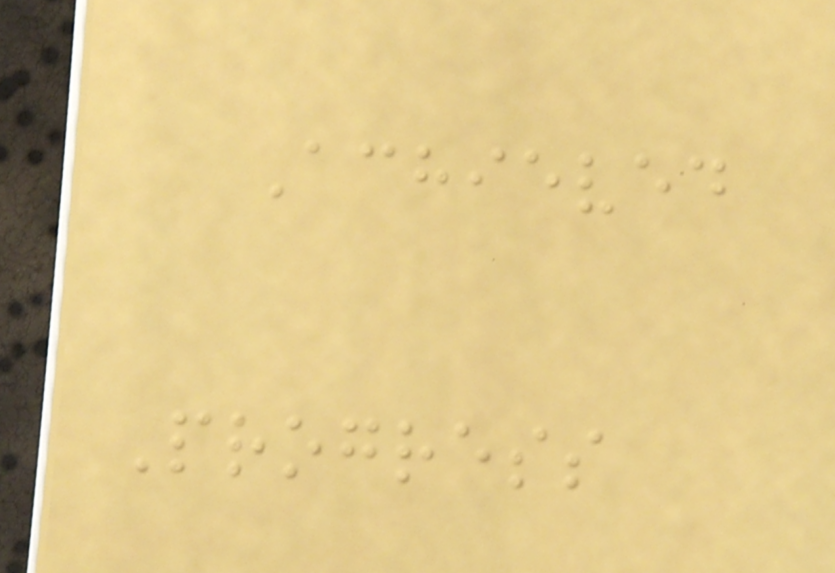Achieved
Progress
